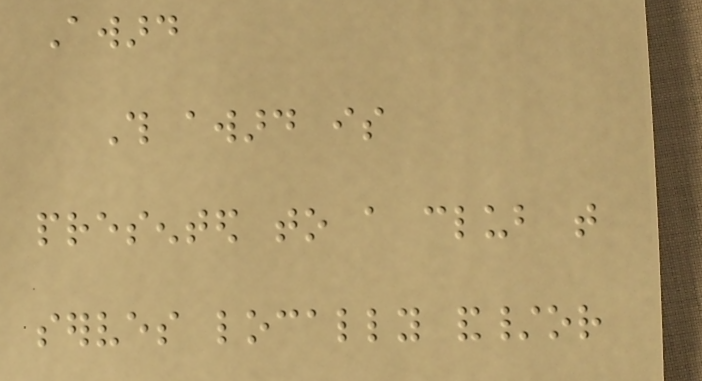Award
This award is
presented to a club that
serves locally and/or
